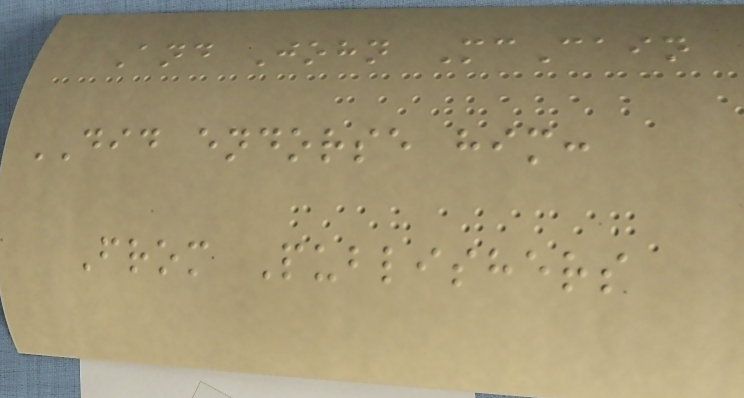And John McCain
DID endorse him:
From Publishers
